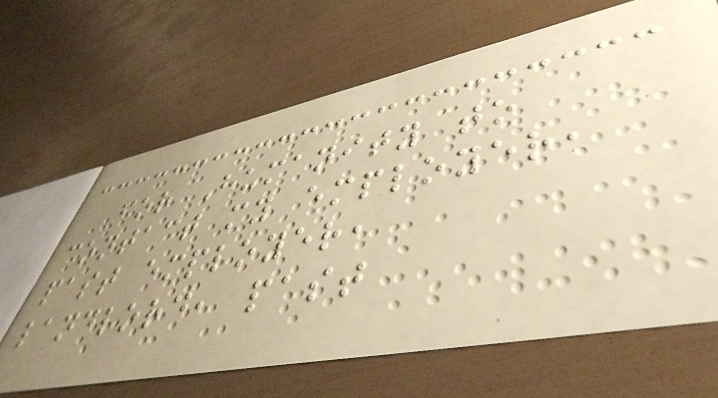for Humanity to
contact my employer,
past employer,
landlord, past
